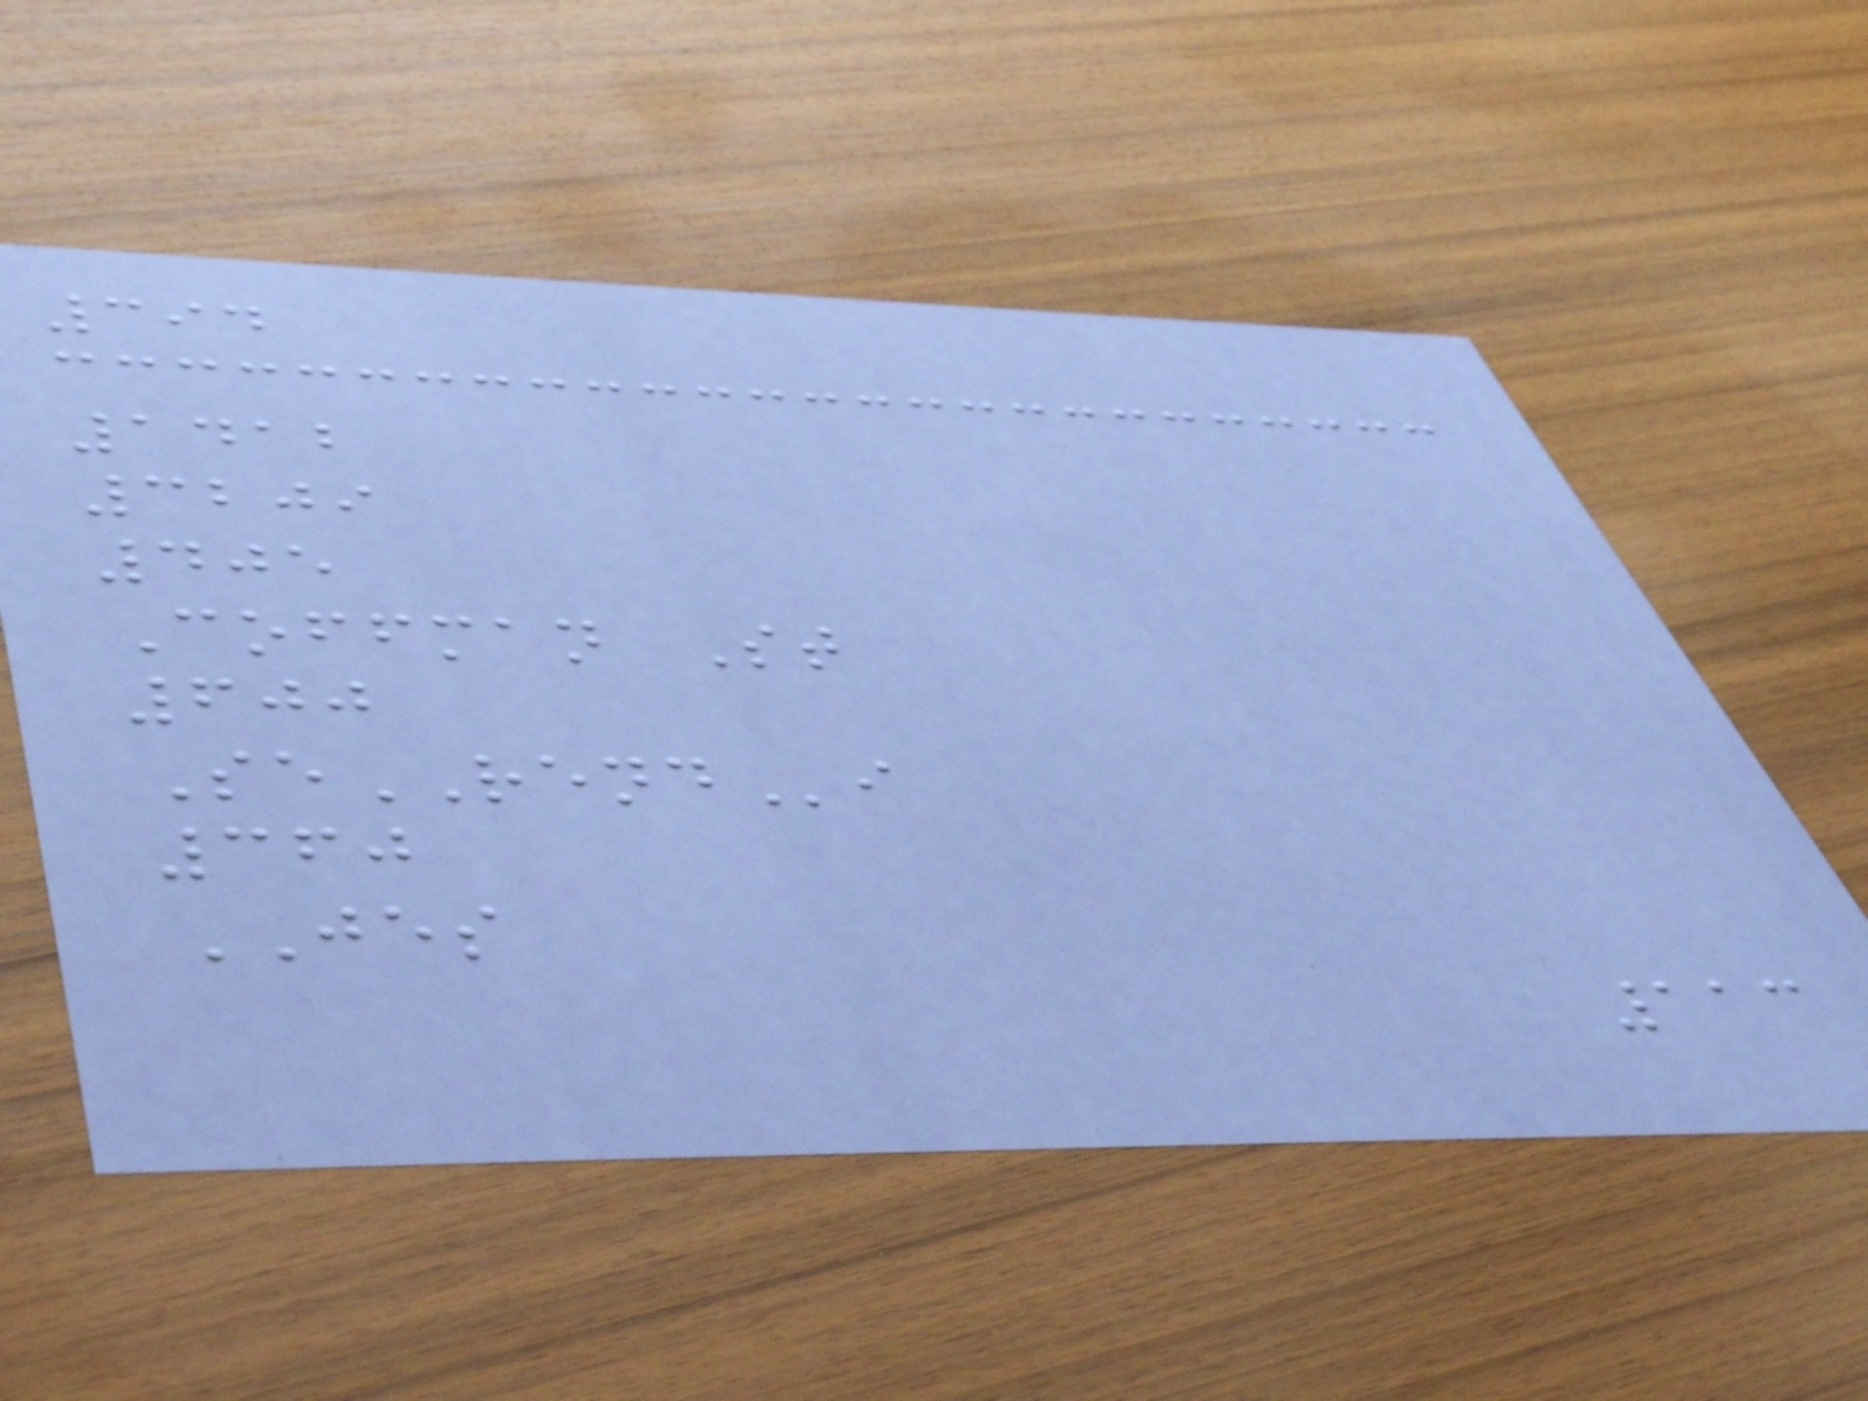394
1412
3209
405
Coffman St
600
SeRENDi
360
JES
113
